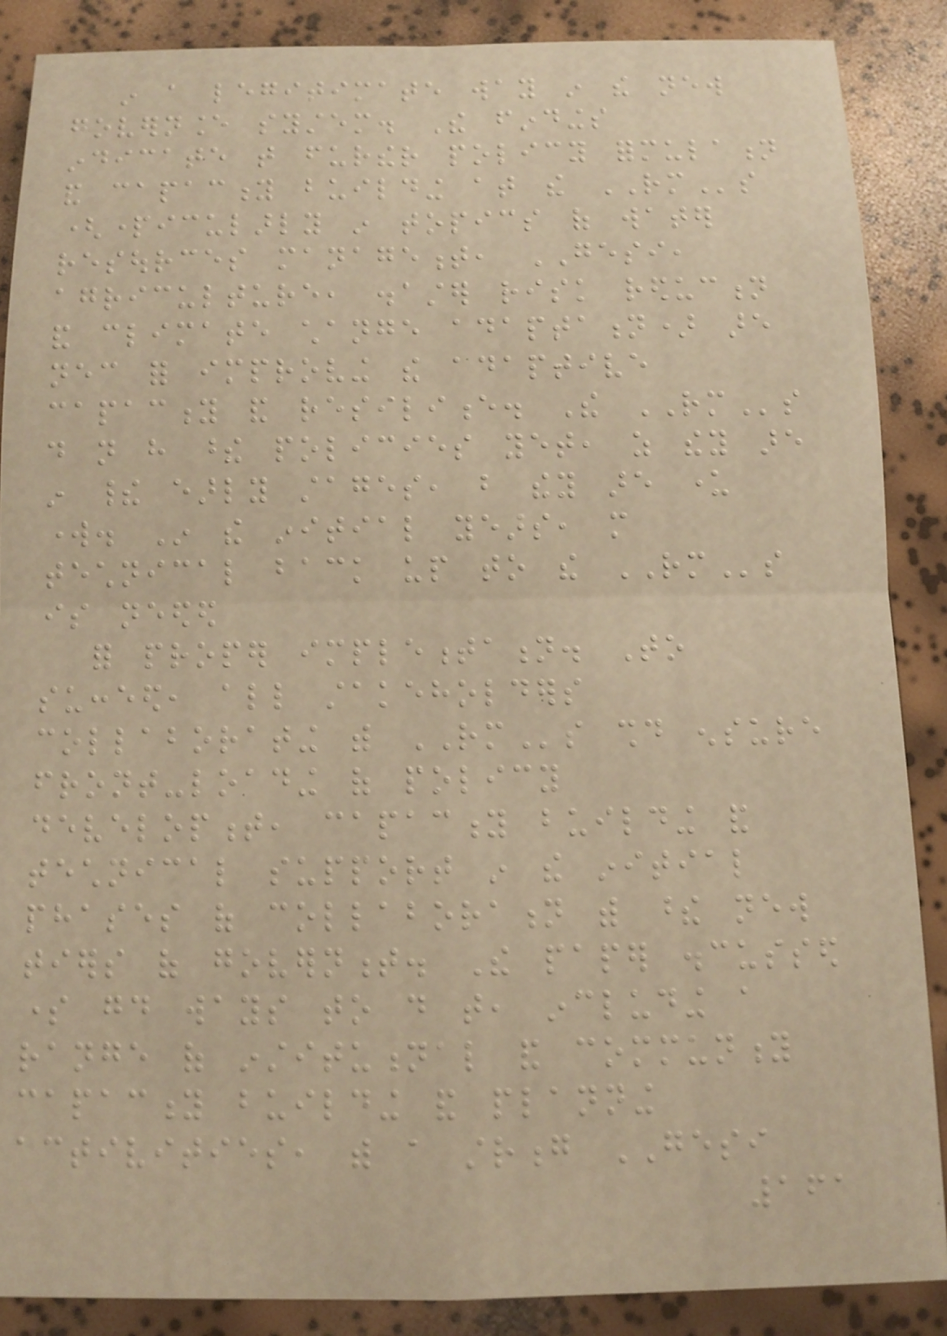in a legitimate way in the new
governance system. The findings
indicate that further policy formulation
and capacity building at the RMs
(particularly in topics of water
resources management, GESI,
agriculture, disaster risk reduction
and climate change adaptation) are
necessary for improving the adaptive
capacity and resilience. The RMs
do not have these policies yet, as they are
in their early stages, but they are under
work. In the initial years, more
technical back up to the RMs
is needed
for proper implementation. To
succeed, all stakeholders
collaborating with RMs should ensure
front-loading of policy
development, capacity building and
technical support in the initial
phases of collaboration with these new
tiers of government. The paper discussed
some good ways to do that, including a
range of institutional and community
capacity building and planning
activities, with a strong GESI
161
